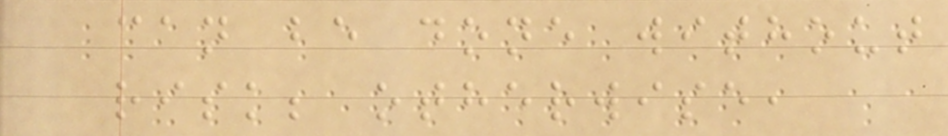can be done without
risk; otherwise,
